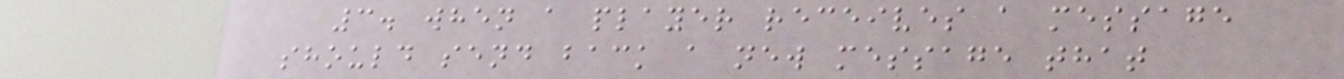3. when a player receives a message
should send back a new message that
